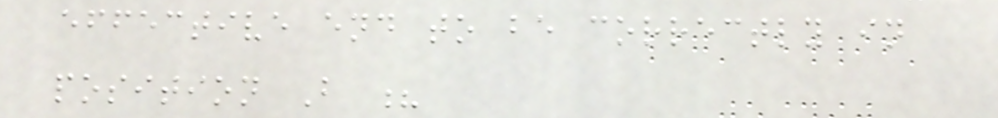effective end to be correctly in
position B ?
